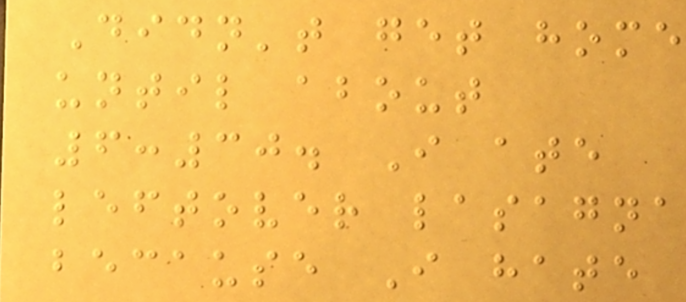Didn't get home
until about
6:30. I ate
leftover lasagna
because I hate
